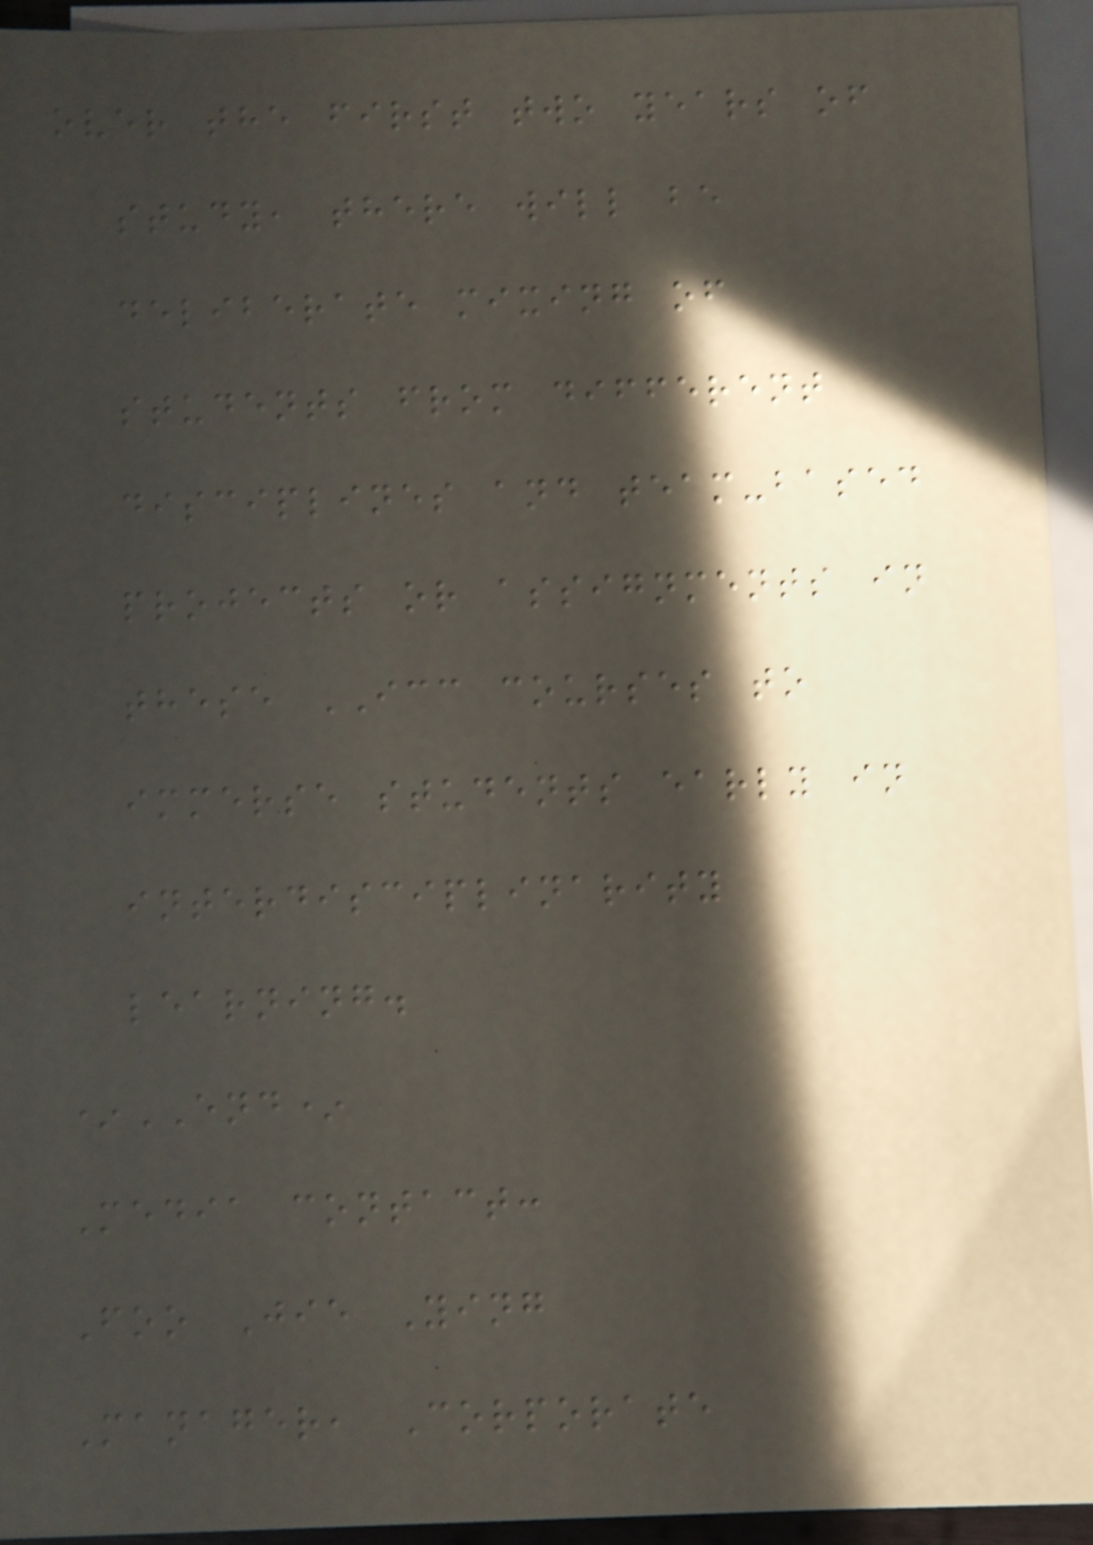over the first two years of
study, there will be
deliberate mixing of
students from different
disciplines and team-based
projects or assignments in
these ICC courses to
immerse students early in
interdisciplinarity
learning.
*END*
Media contact:
Foo Jie Ying
Manager, Corporate
